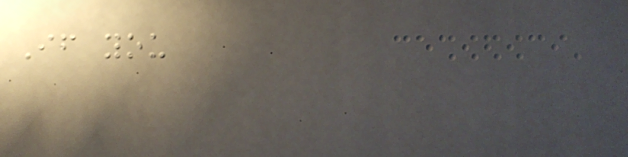If you
